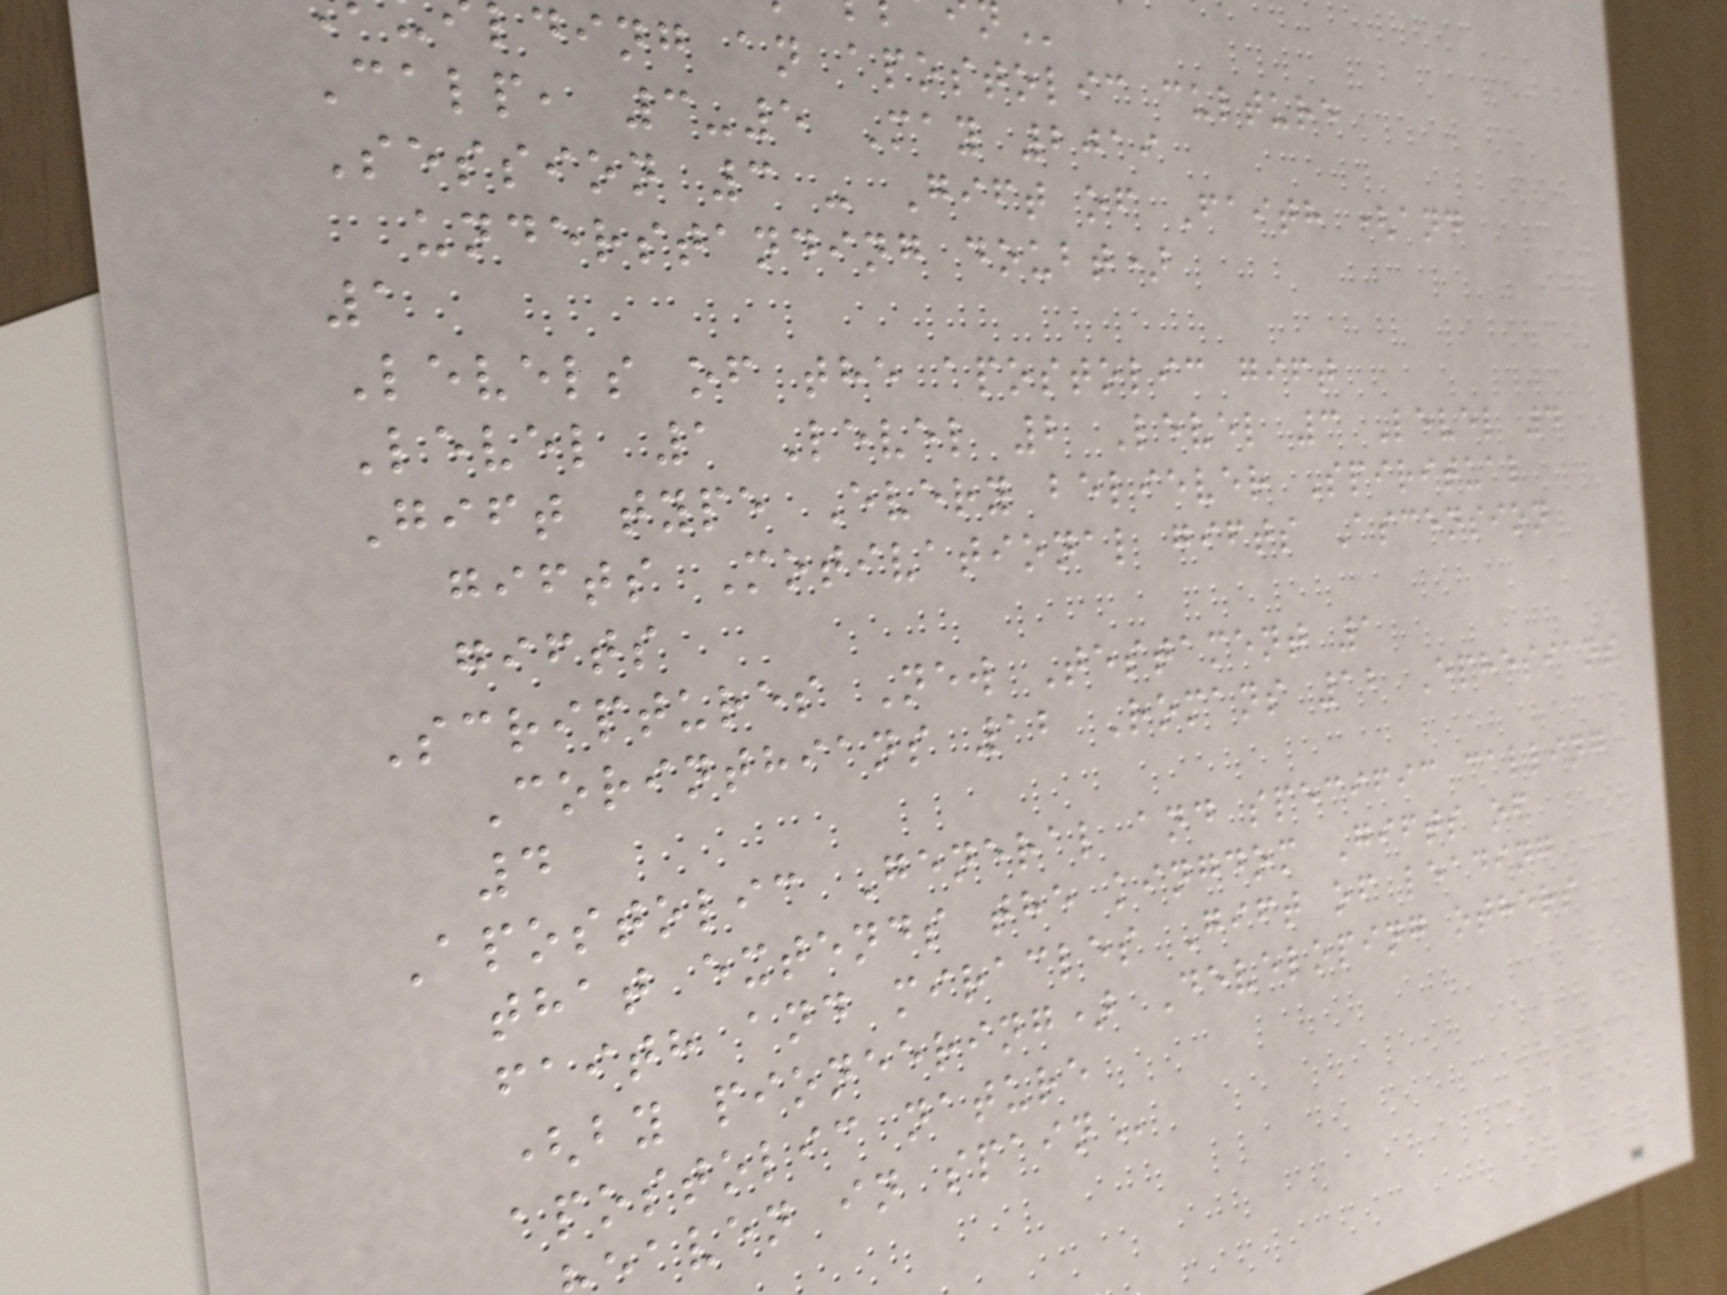lding an apostolic culture
Calp, 3-5 May 2019
Session 3 - Gift of Faith (and
understanding doubt)
1
Levels of the apostolic gift
Level 1 Level 2 Level 3 Level 4
Gift type Every believer Spiritual
gifts Motivational gifts Ascension
gifts
Scriptures New Testament 1
Corinthians 12 Romans 12 Ephesians
4
Apostolic General and specific calling
that extends the kingdom Gifts of
faith and miracles Gift of leading
(by pioneering) Developing others
apostolic nature
aven in
